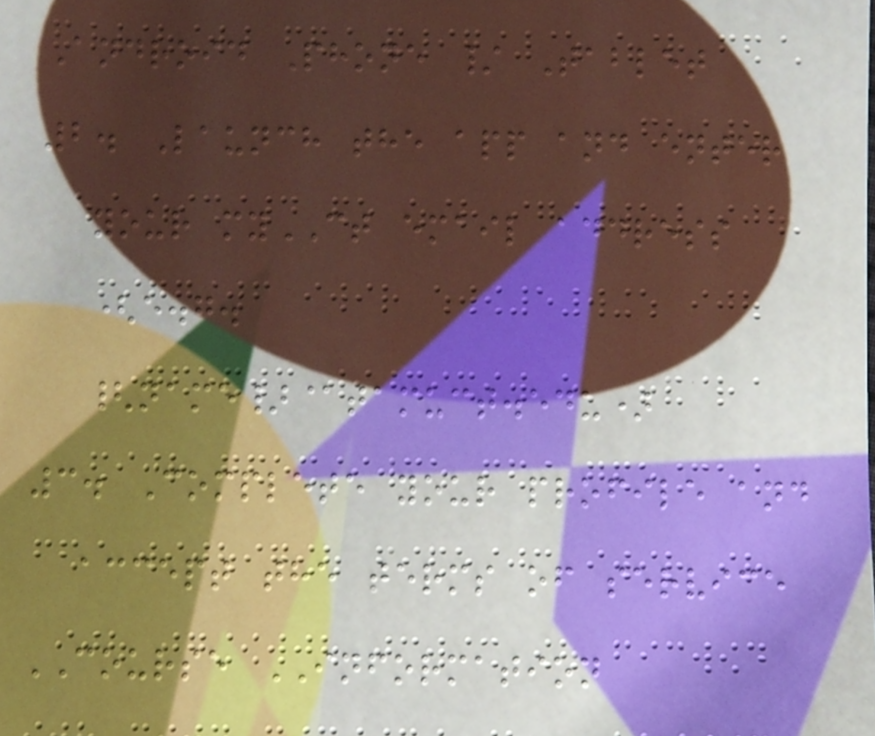Android Phone / Tablet
2. Launch the app and enter
your myCT email address
(e.g.
{name}@tamuct.edu)
3. Complete your profile and
accept the terms of service
COURSE INFORMATION
